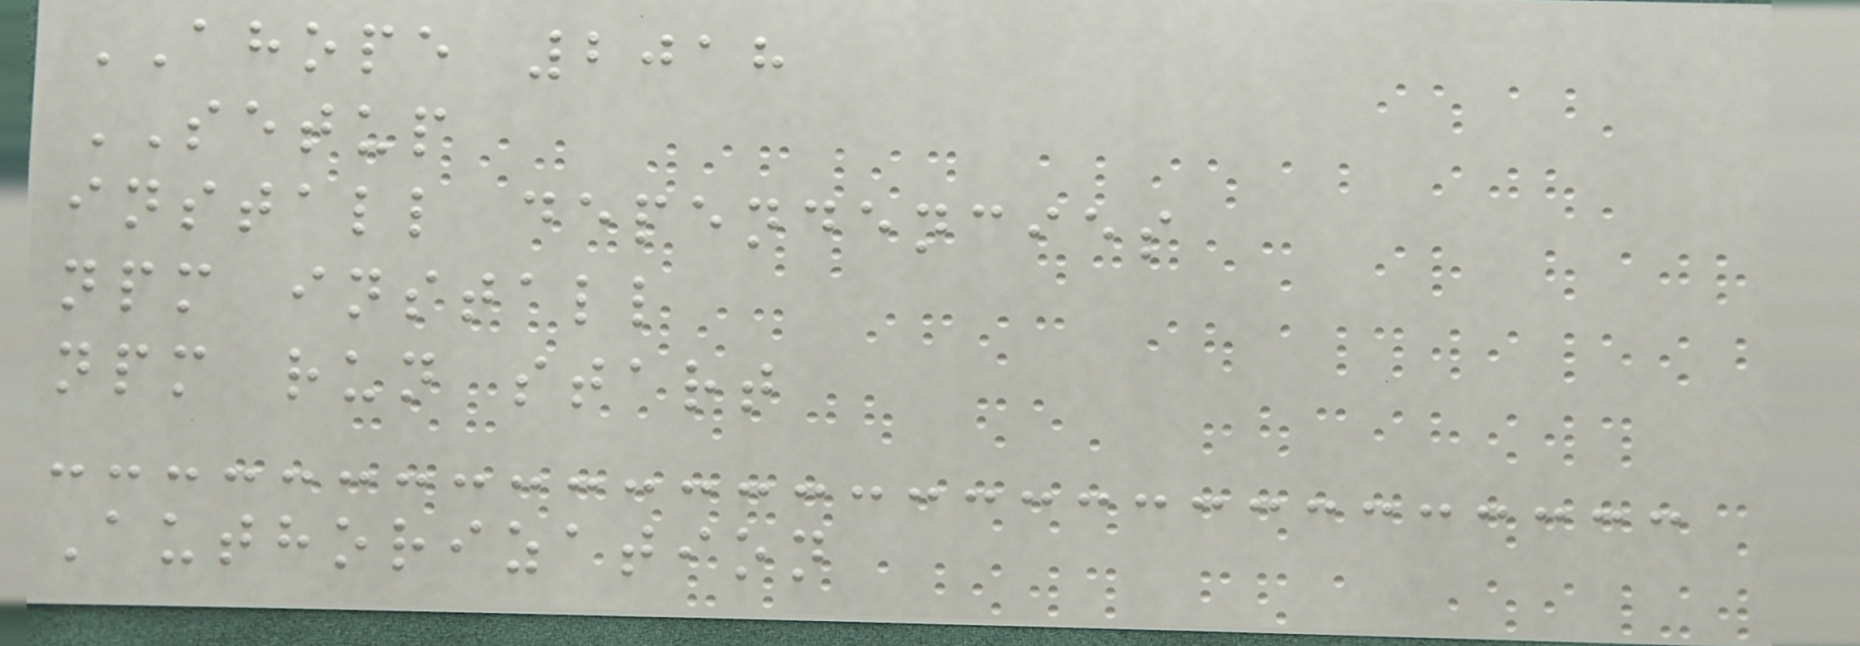AHOPE 2018
SETUP
install dependencies
npm install
npm run start
Authorization
